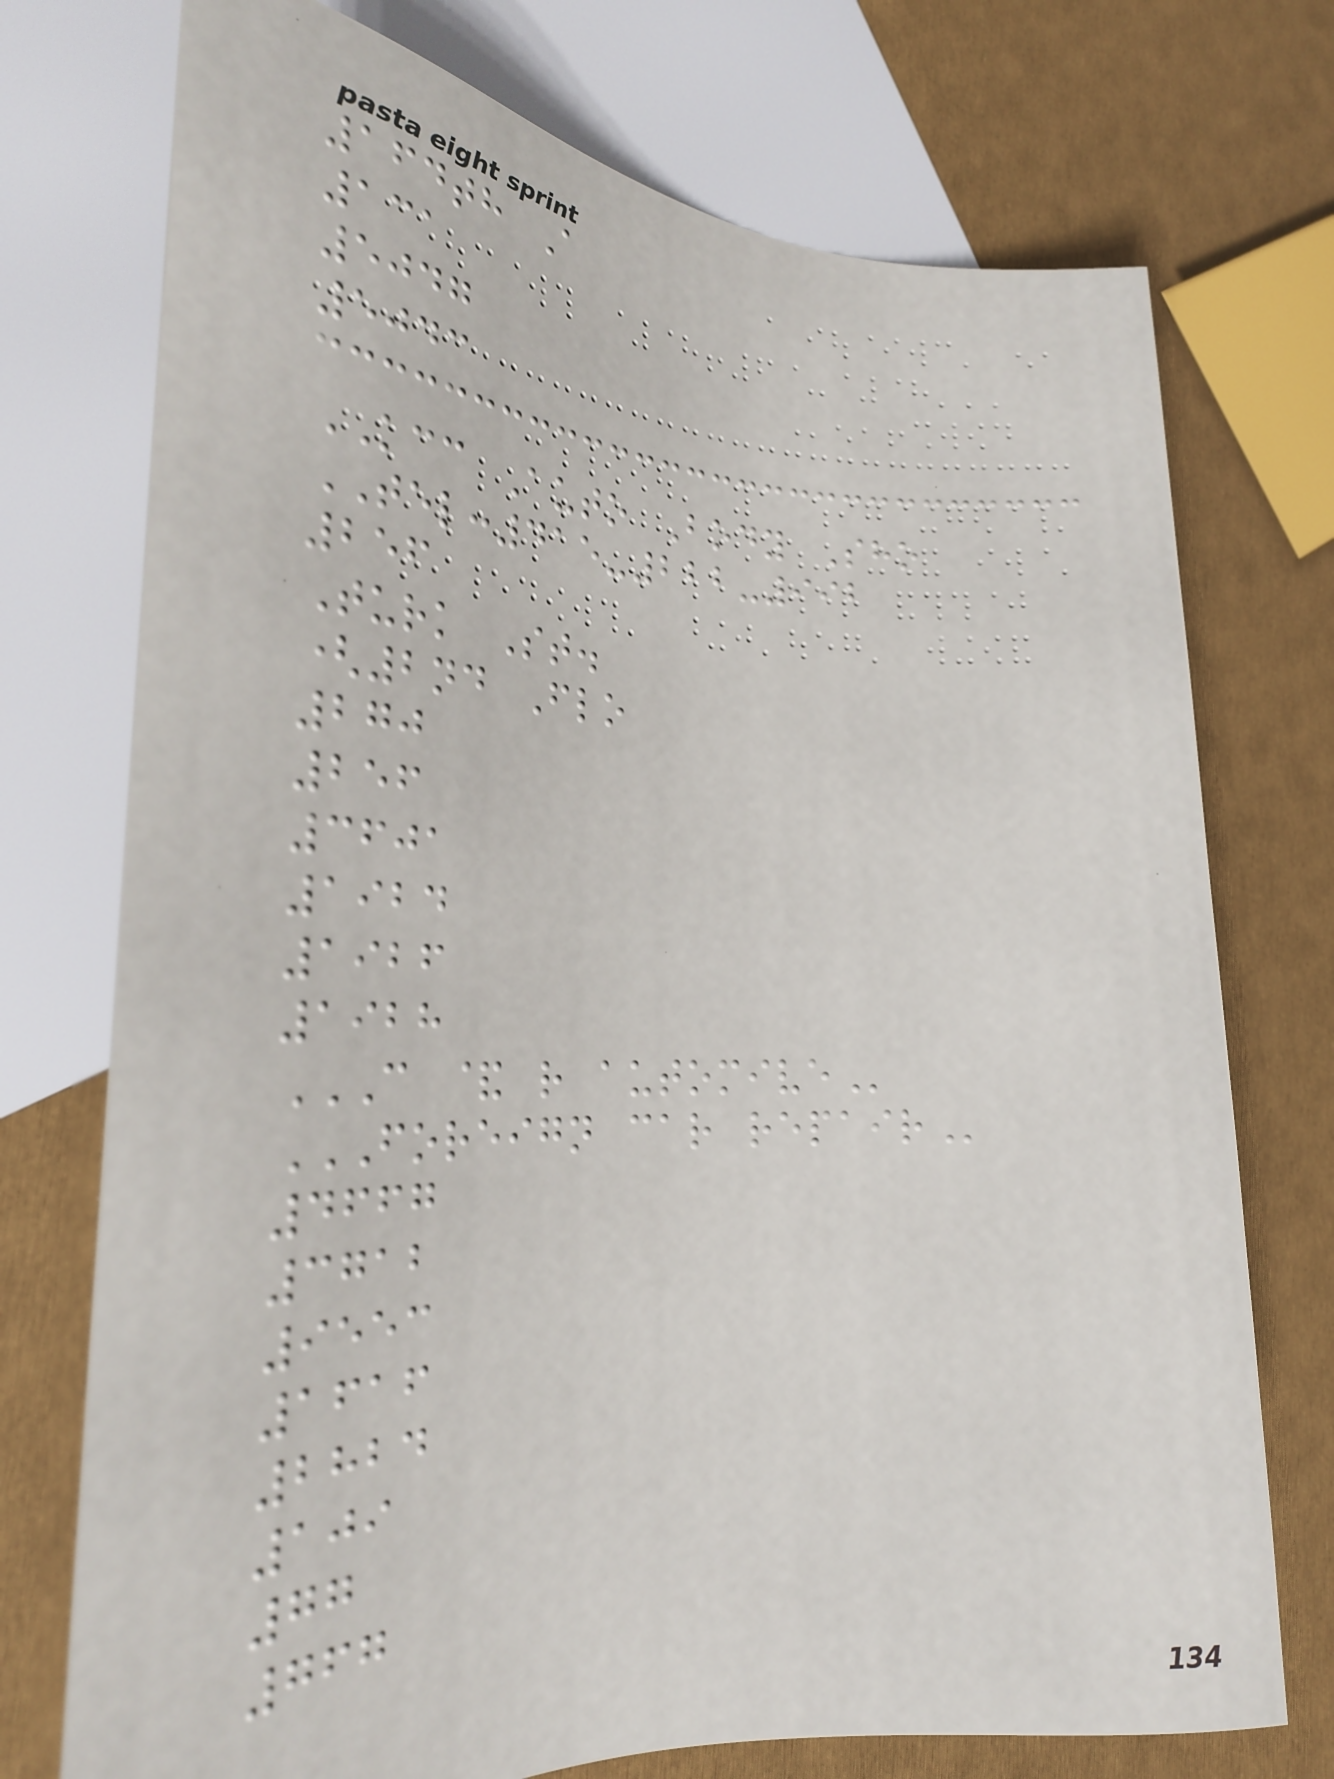164th A
131
5047
5043
KCC Auto Body Sho
TEL:415-222-992
256
Turk St.
(2nd Flo
270
256
3601
1924
1926
1928
C & R AUTOMIVE
FOREIGN CAR REPAIR
4667
3712
9553
1616
2824
109
77
767
